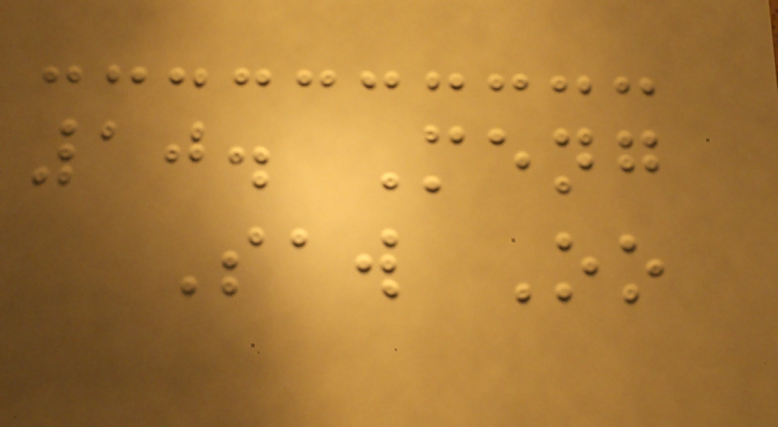10. Meng
Saw Oo
